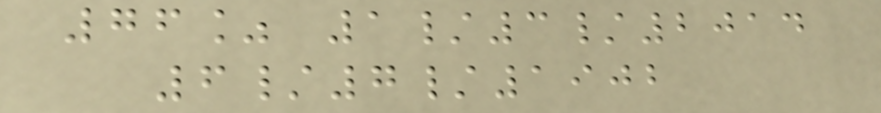76% 1/3/2014
6/7/1902
